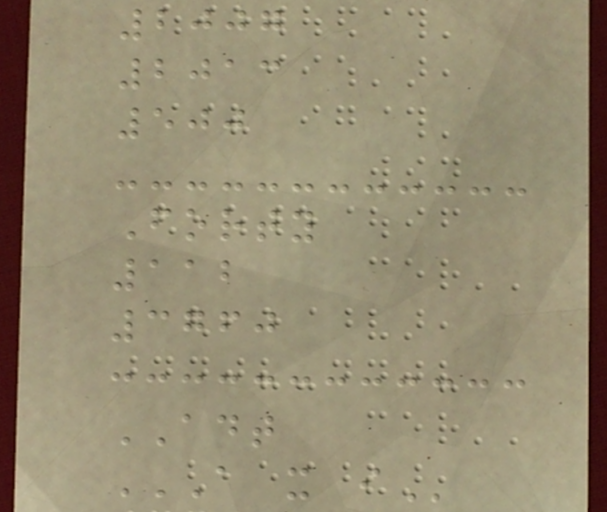2007
2013
500
Forty
112
3760
ADT
A X I
